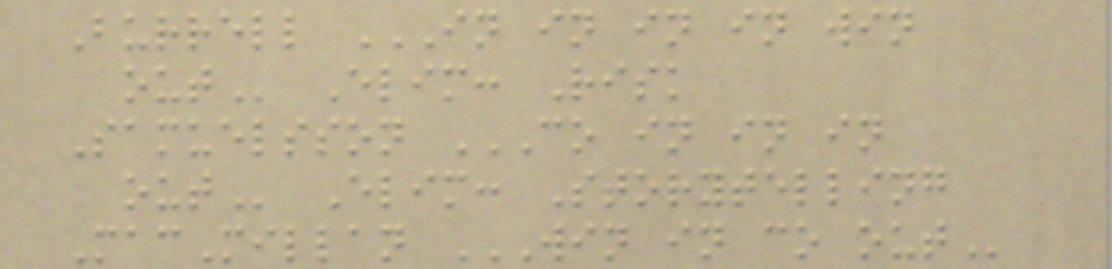Burrell IN IN IN IN WIN
OUT Elim: Risk
Samuelsson CO IN IN IN
OUT Elim: Storytelling
MacMillan WIN IN CO OUT
